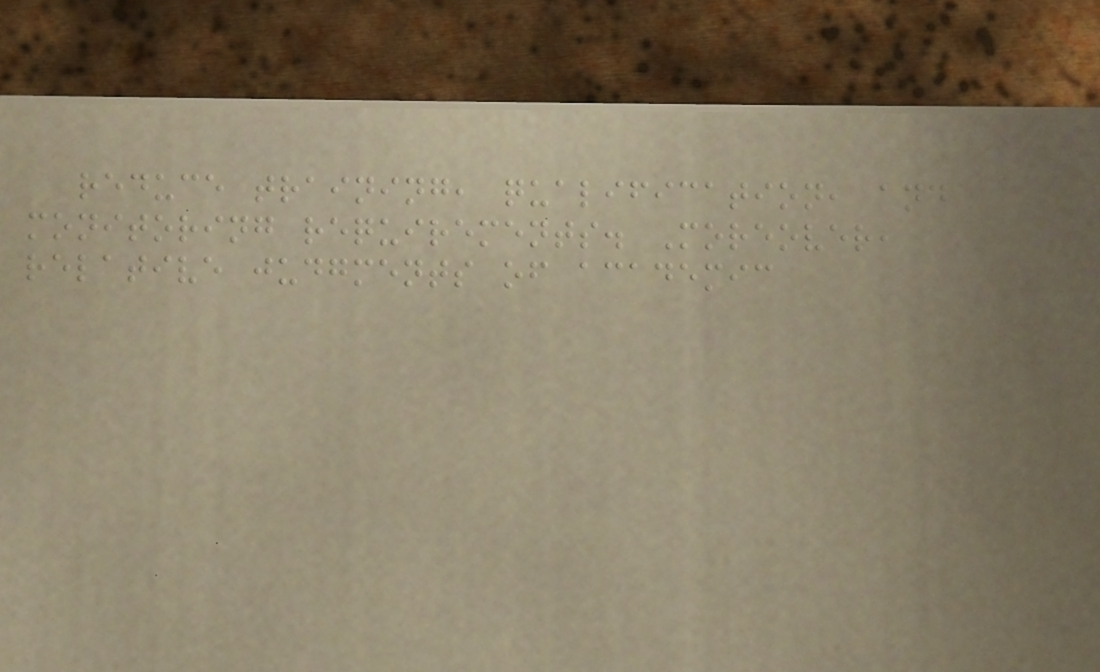reduce training, qualification, and
monitoring requirements. Moreover,
relative judgments of academic
